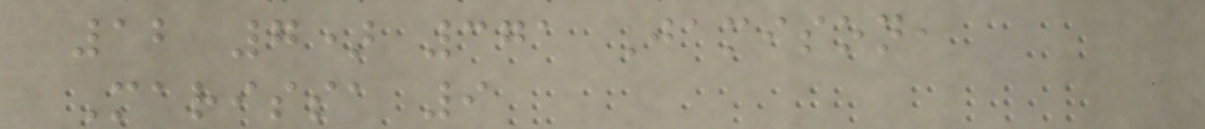12 7) 371 Jamison,
Marissa 9
